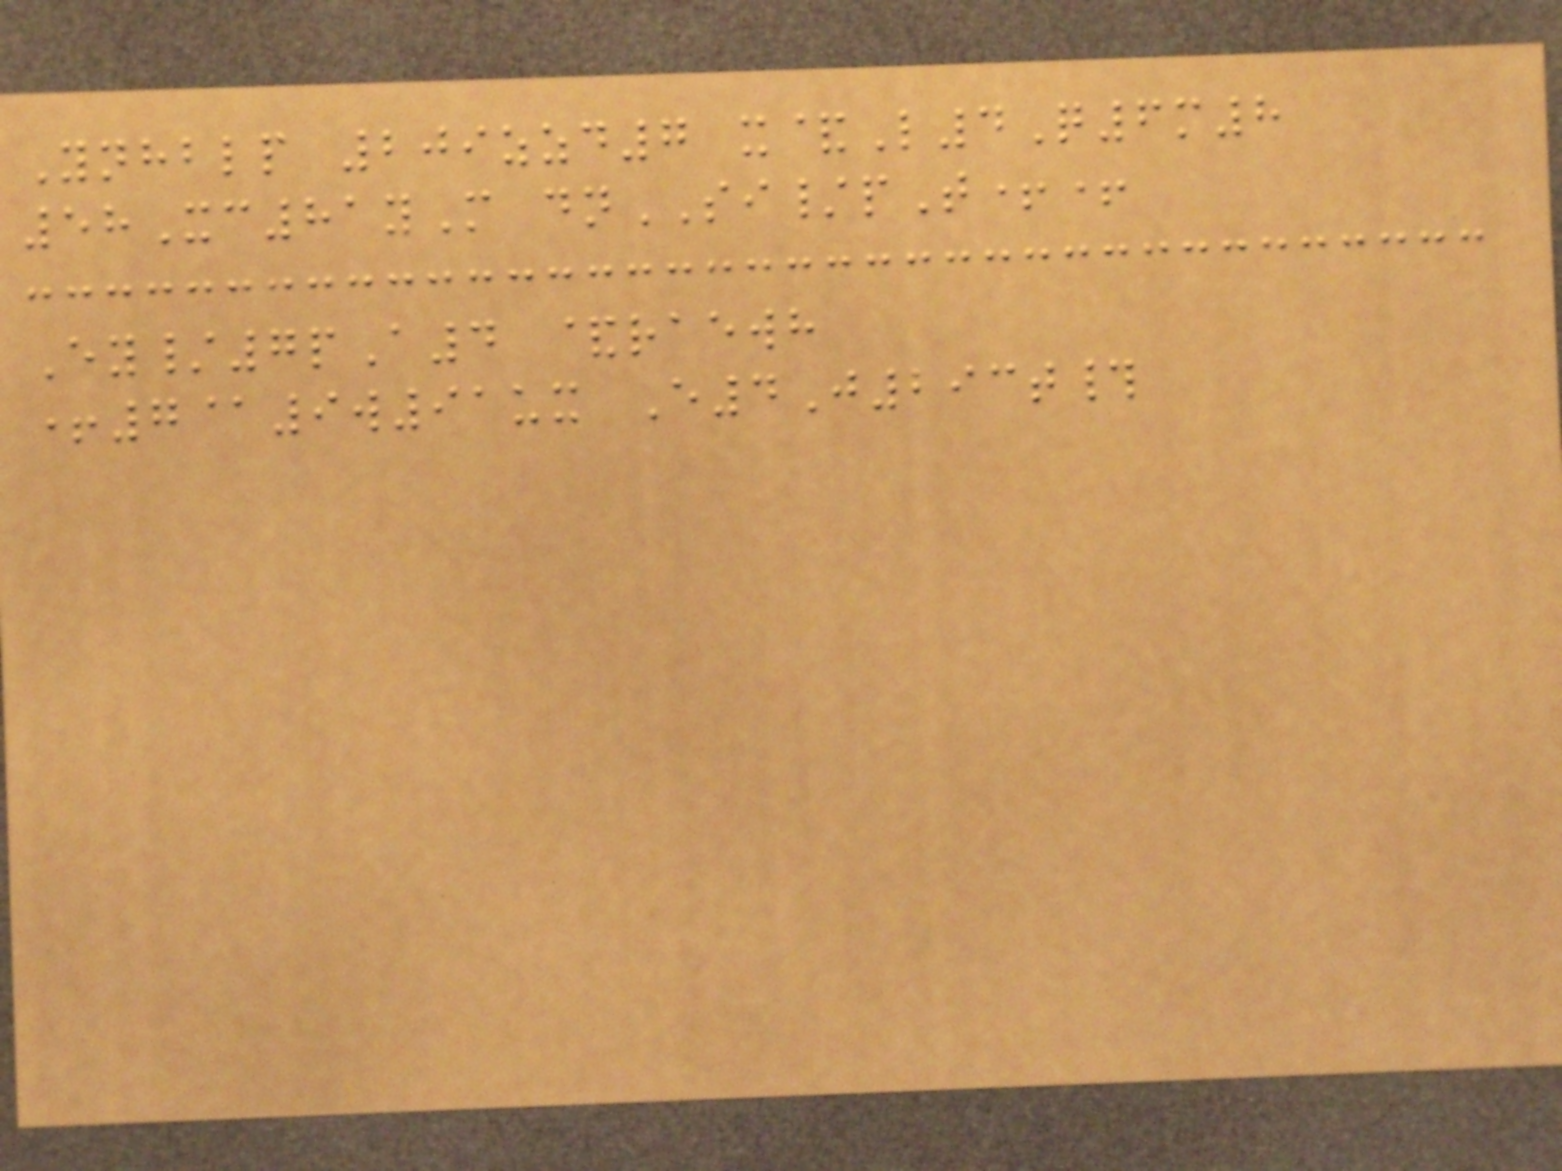Ynhblp 209zzd7 x&L4Q6m8
58Xc81yM dnSI/pT++
Ey/7pA4 &raewh
+7@9w91ux E4J293t#
